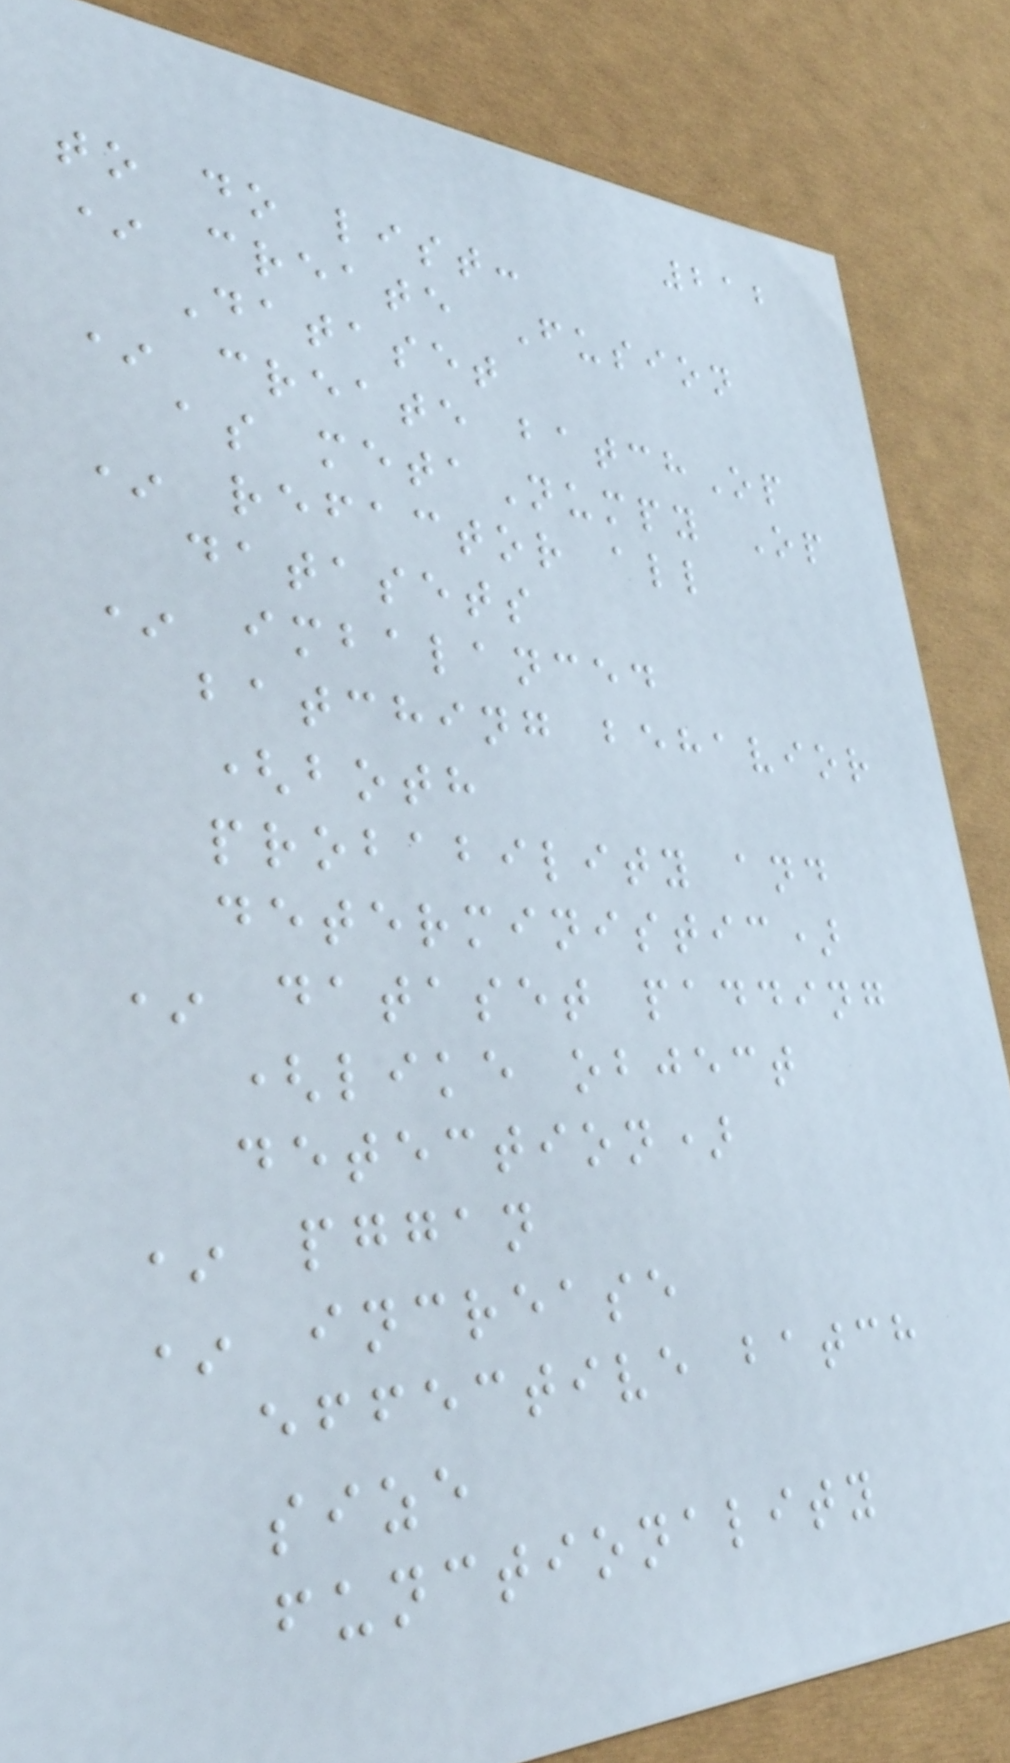212
to do list:
* create Fusion
Dataset
* create batchOp
as metaNumpy Op
* refactor all
datasets
* imbalanced
batching behavior
(both
probability and
deterministic)
* dataset padding
(like object
detection)
* pggan
* increase
effective batch
size
functionality
